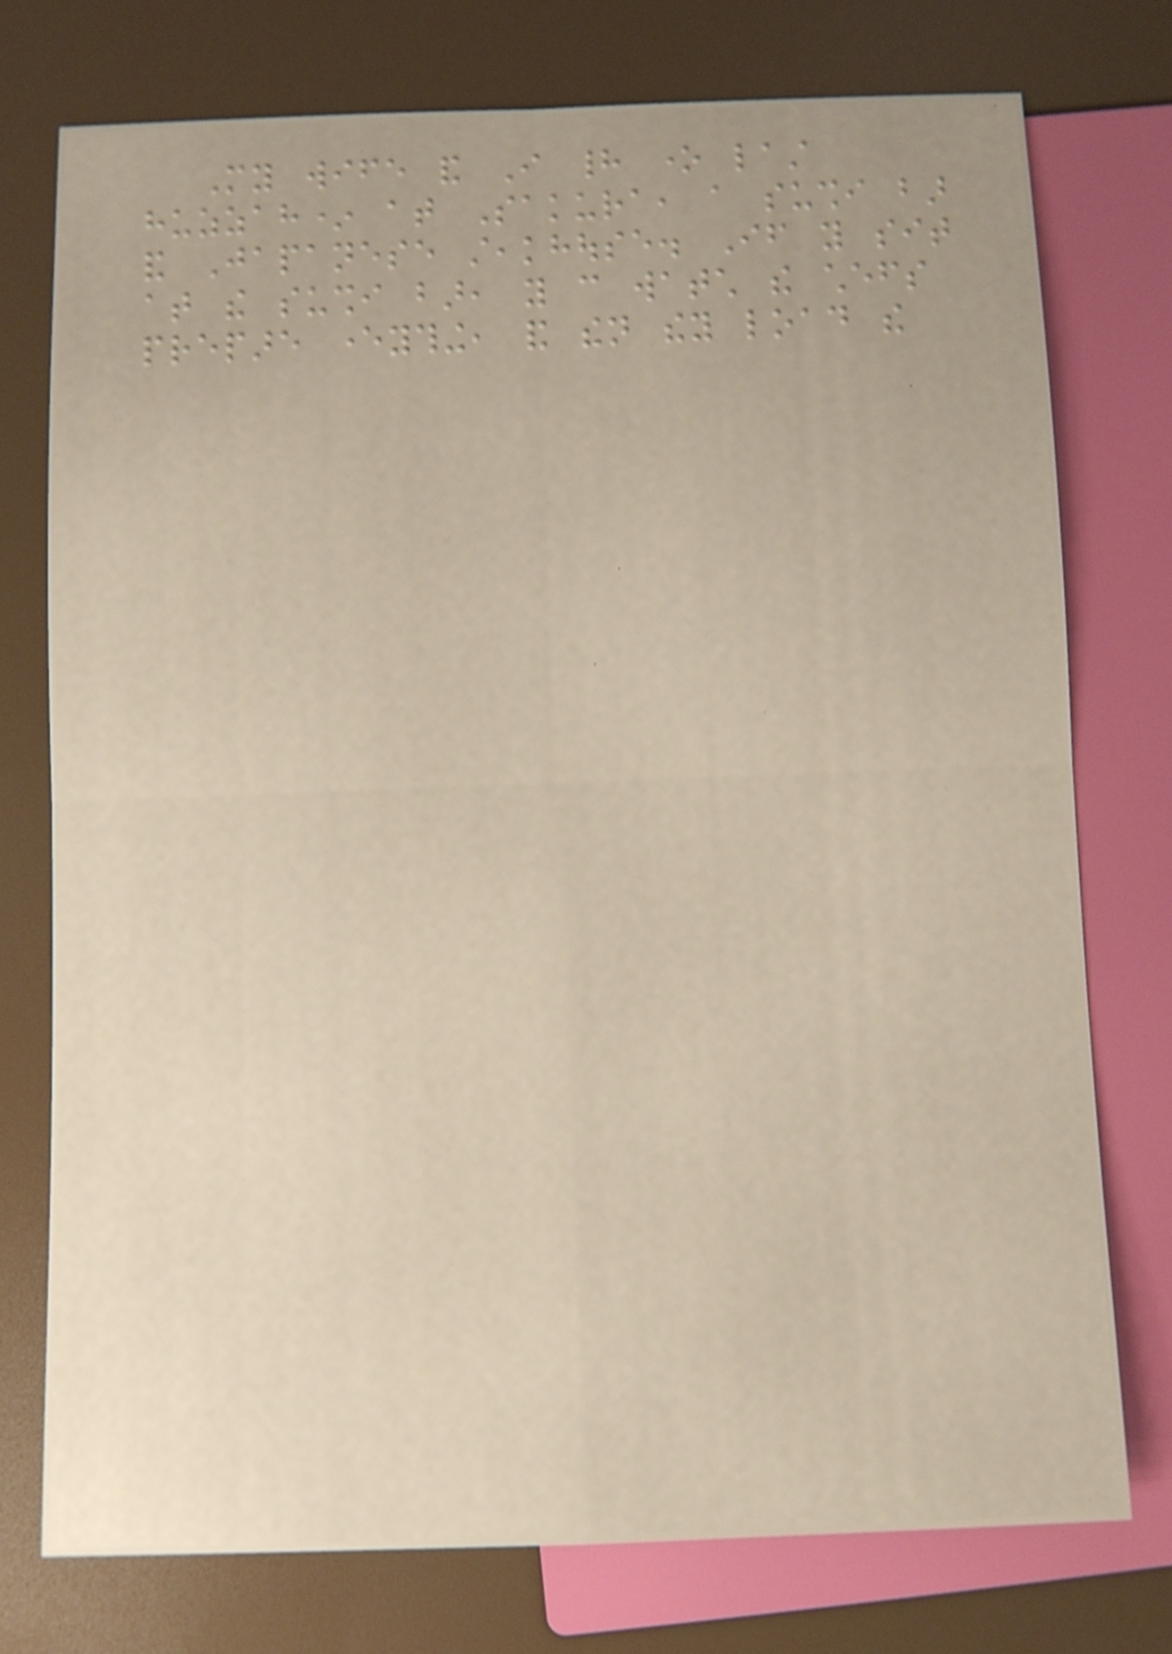My wife and I had one last
huzzah* at Sakura, a sushi bar
and Japanese steakhouse. If you sit
at the sushi bar, you can watch the chefs
prepare everything, and then they load the
